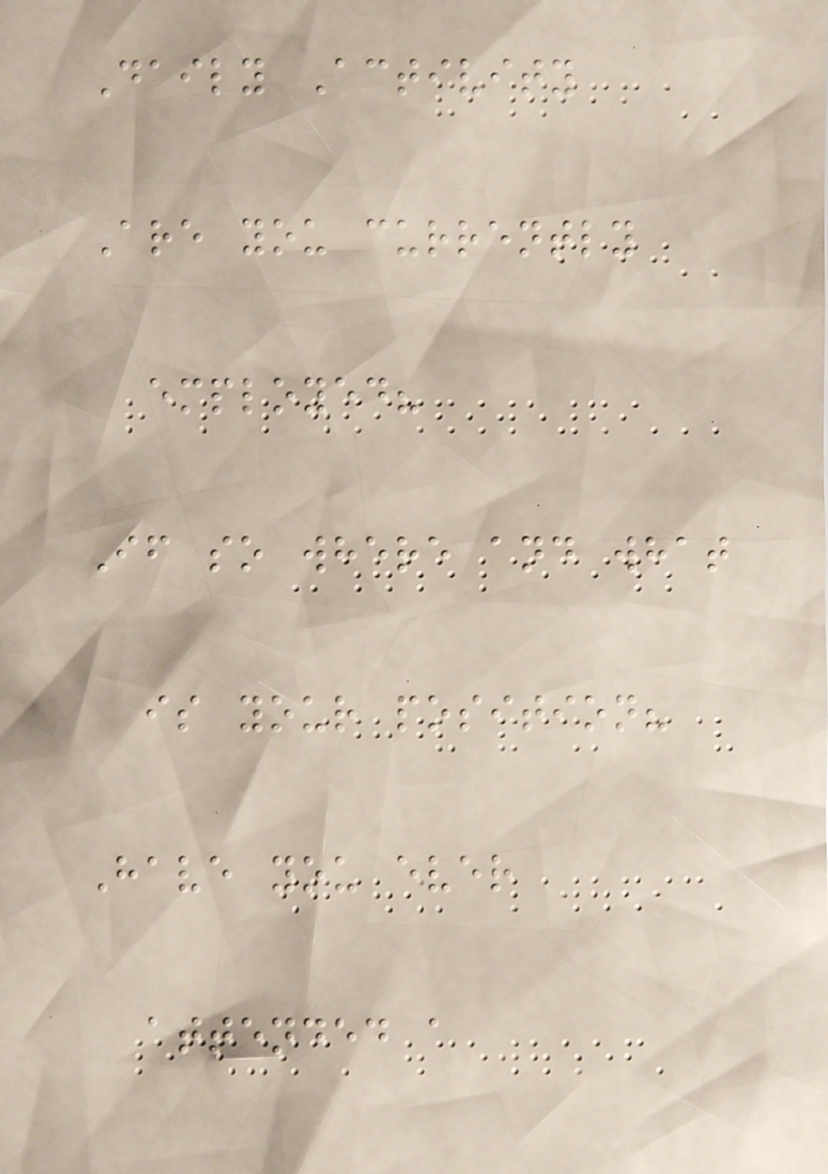Daily Activity
Are you currently
employed?
If so where and what
is your position?
Have you ever
attended a
